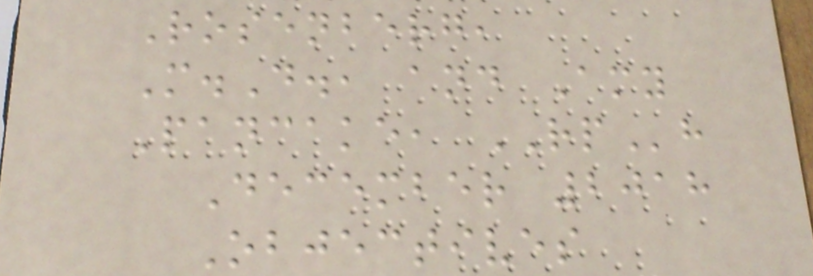Rosenberg,
M.D., and Amy
Pancake, RPh
December 2018
Objectives
